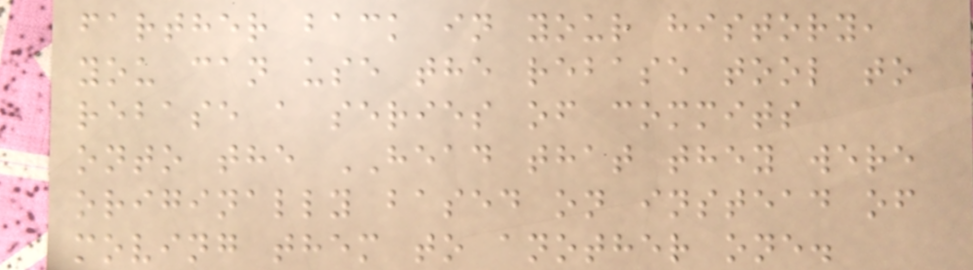farther back in your history,
you can use the rebase tool to
rebase a series of commits
onto the HEAD that they were
originally based on instead of
moving them to another one.
